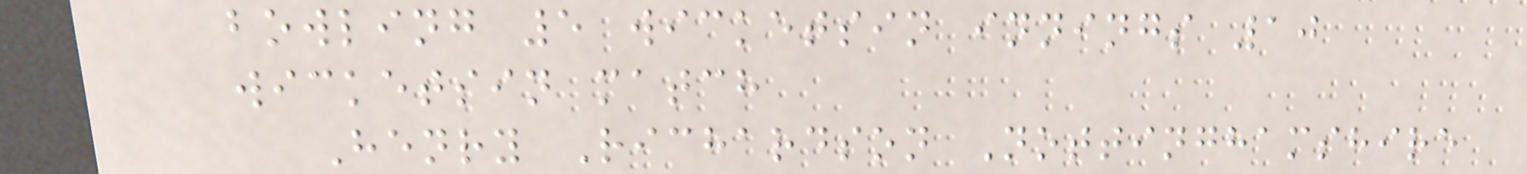bowling 5 wicketsin innings 10
wicketsin match
Henry Richardson Nottinghamshire
